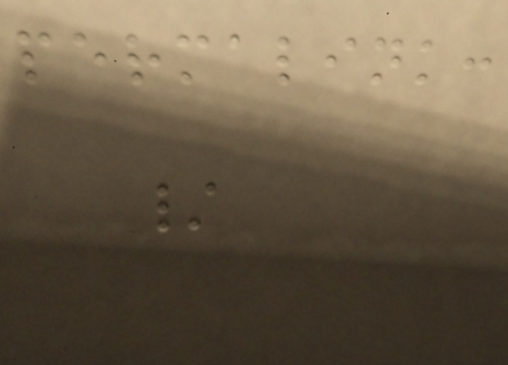permalink:
/
